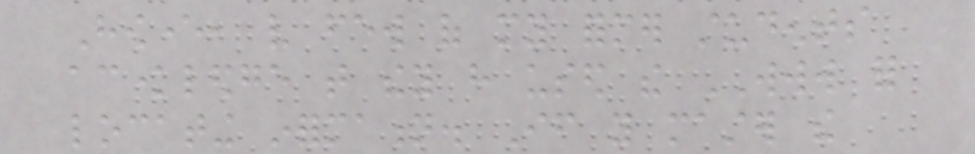However, very few of my former students
acknowledge that they have used the WWW for
locating information. If you master the
